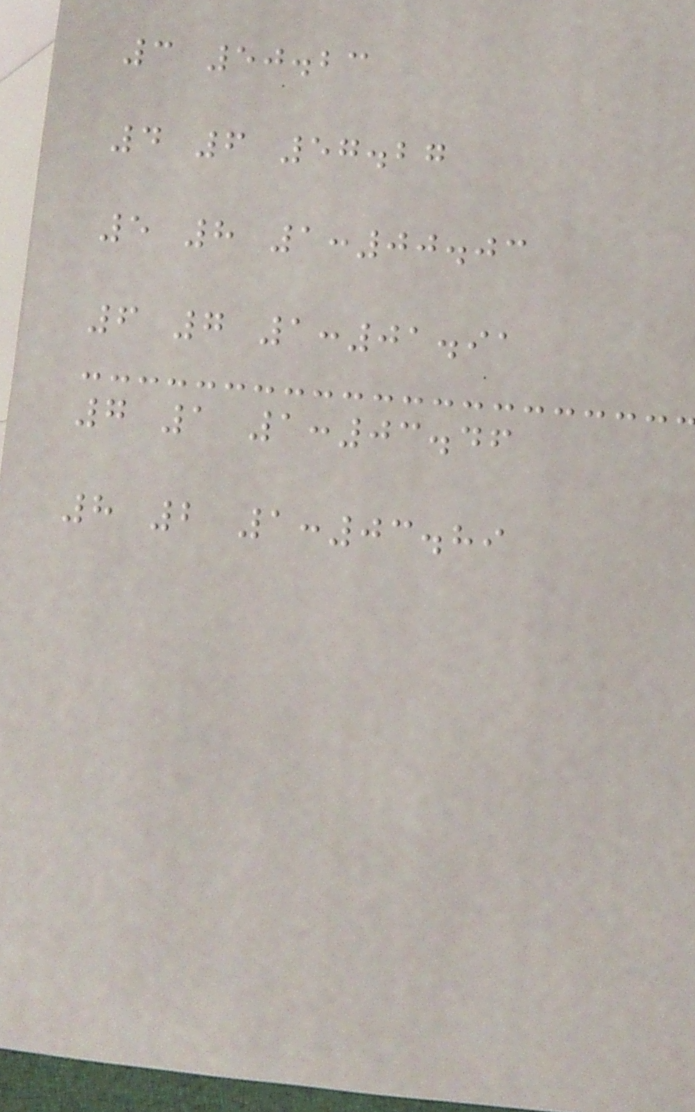3 50.23
4 6 57.27
5 8 1:00.03
6 7 1:01.91
7 1 1:03.46
8 2 1:03.89
